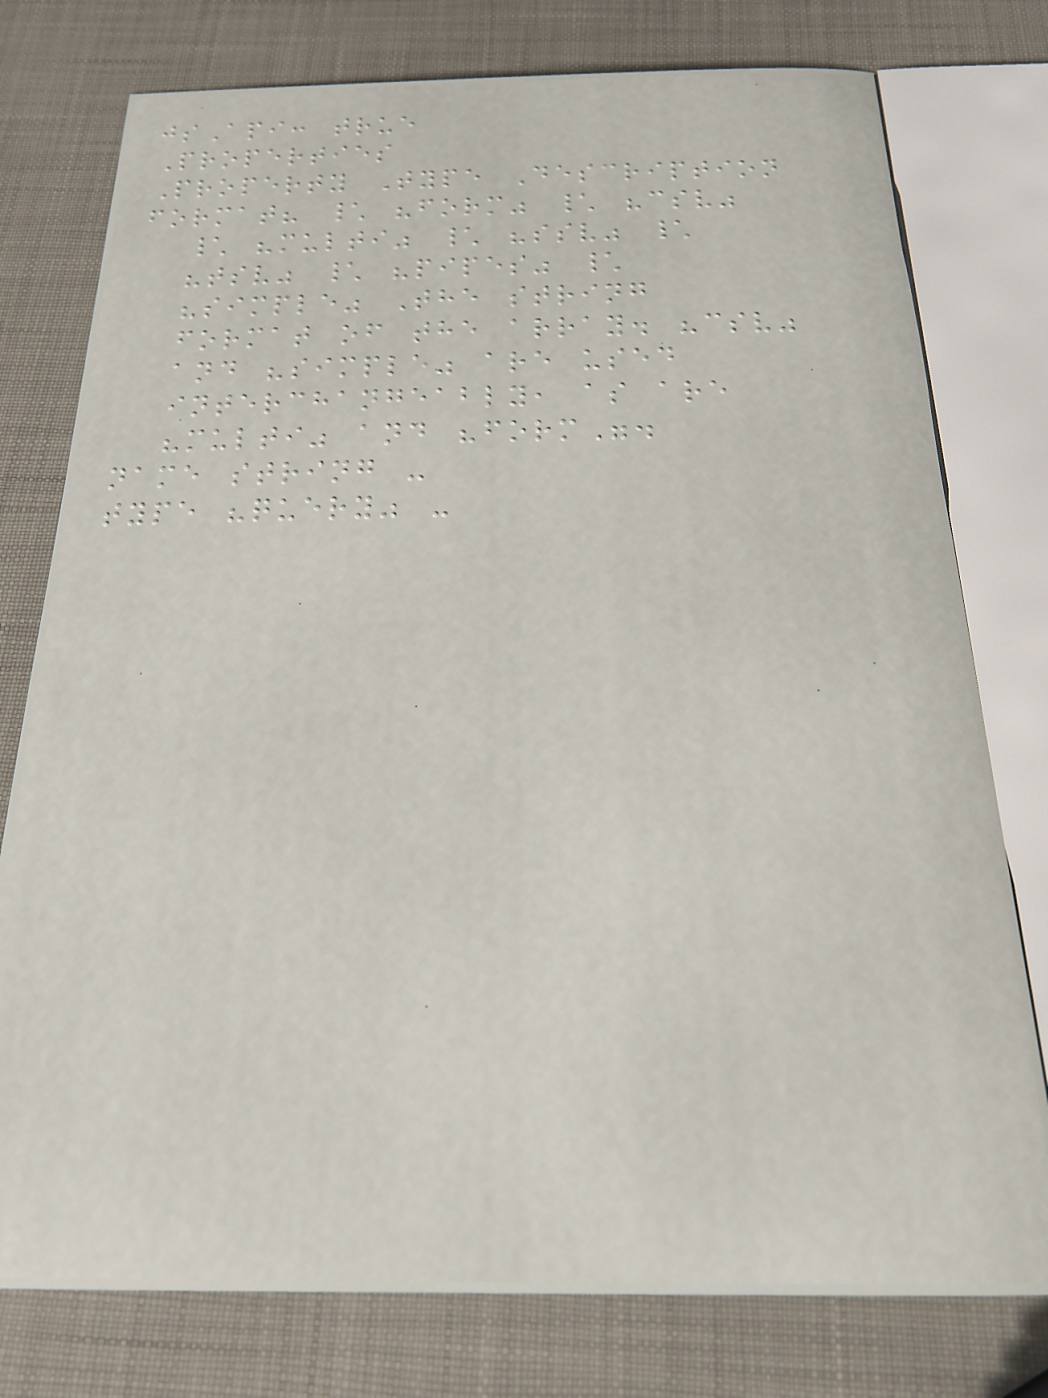jsApi: true
Properties
Property Type Description
format? \ "form" \ "csv"
\ "multi" \ "ssv" \
"tsv" \ "pipes" \
"simple" The string
format of the array. "csv"
and "simple" are used
interchangeably, as are
"multi" and "form".
name string -
type "query" -
